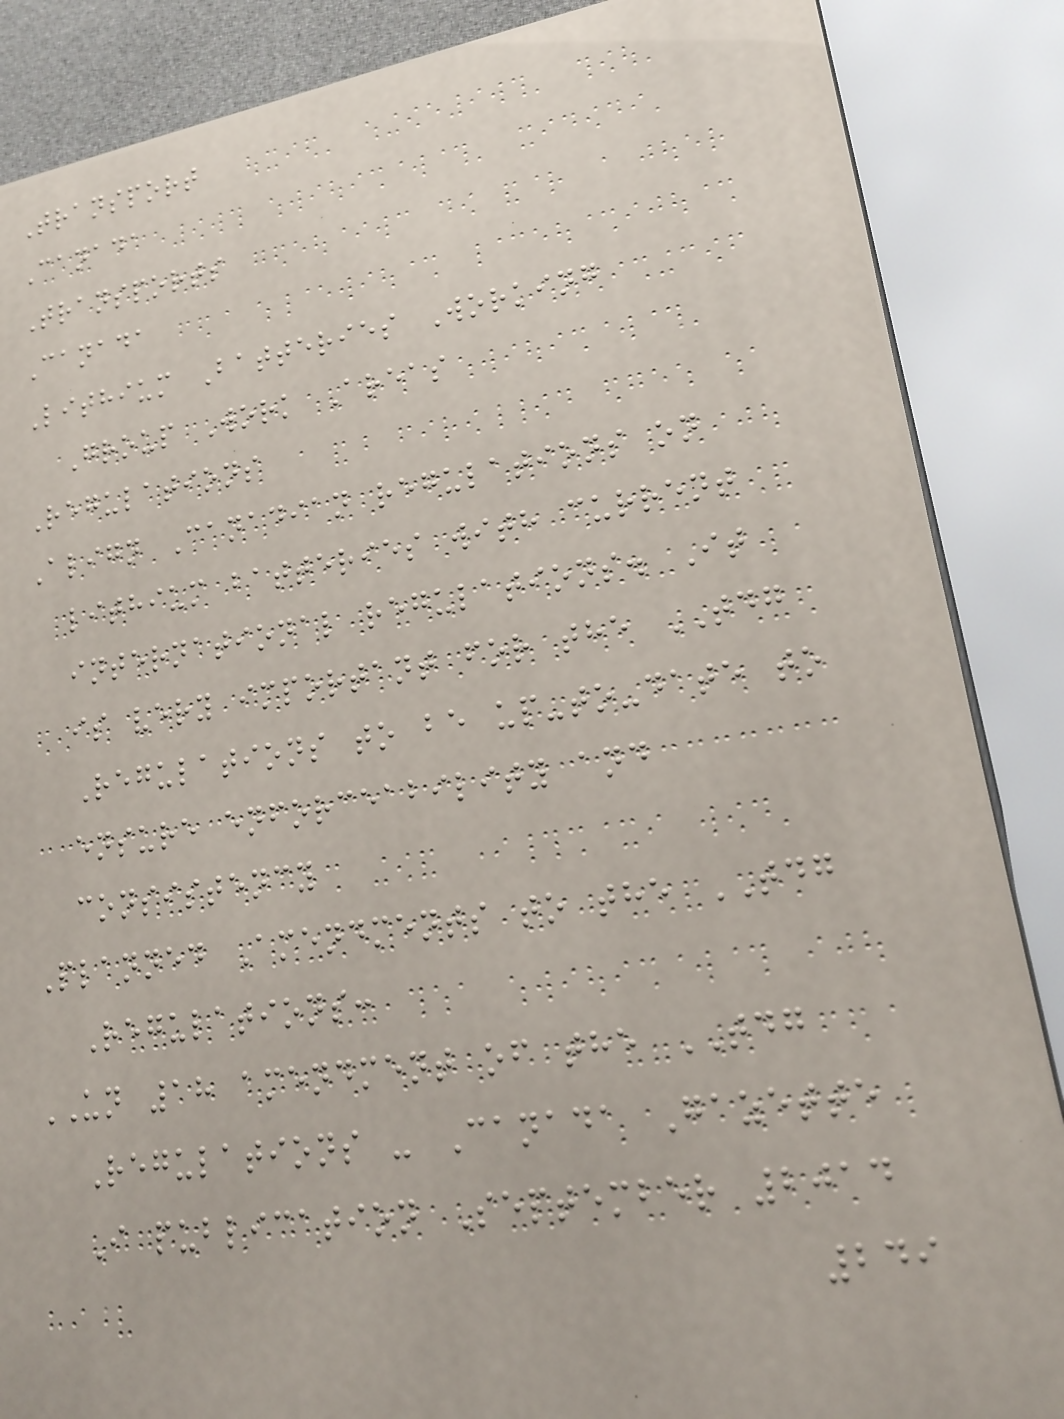Transport
Canada
Transports
Canada
Lithium Batteries Working
Group Work Areas
Regulations
Align Canadian regulations on
lithium batteries with current
international regulations. It
is very important for the TDG
Regulations to be up-to-date to
ensure enforceability and
consistency
Planned Amendments to the TDG
Regulations:
UN 18 amendment of the TDG
Regulations - Canada Gazette
I publication September 2014
249
